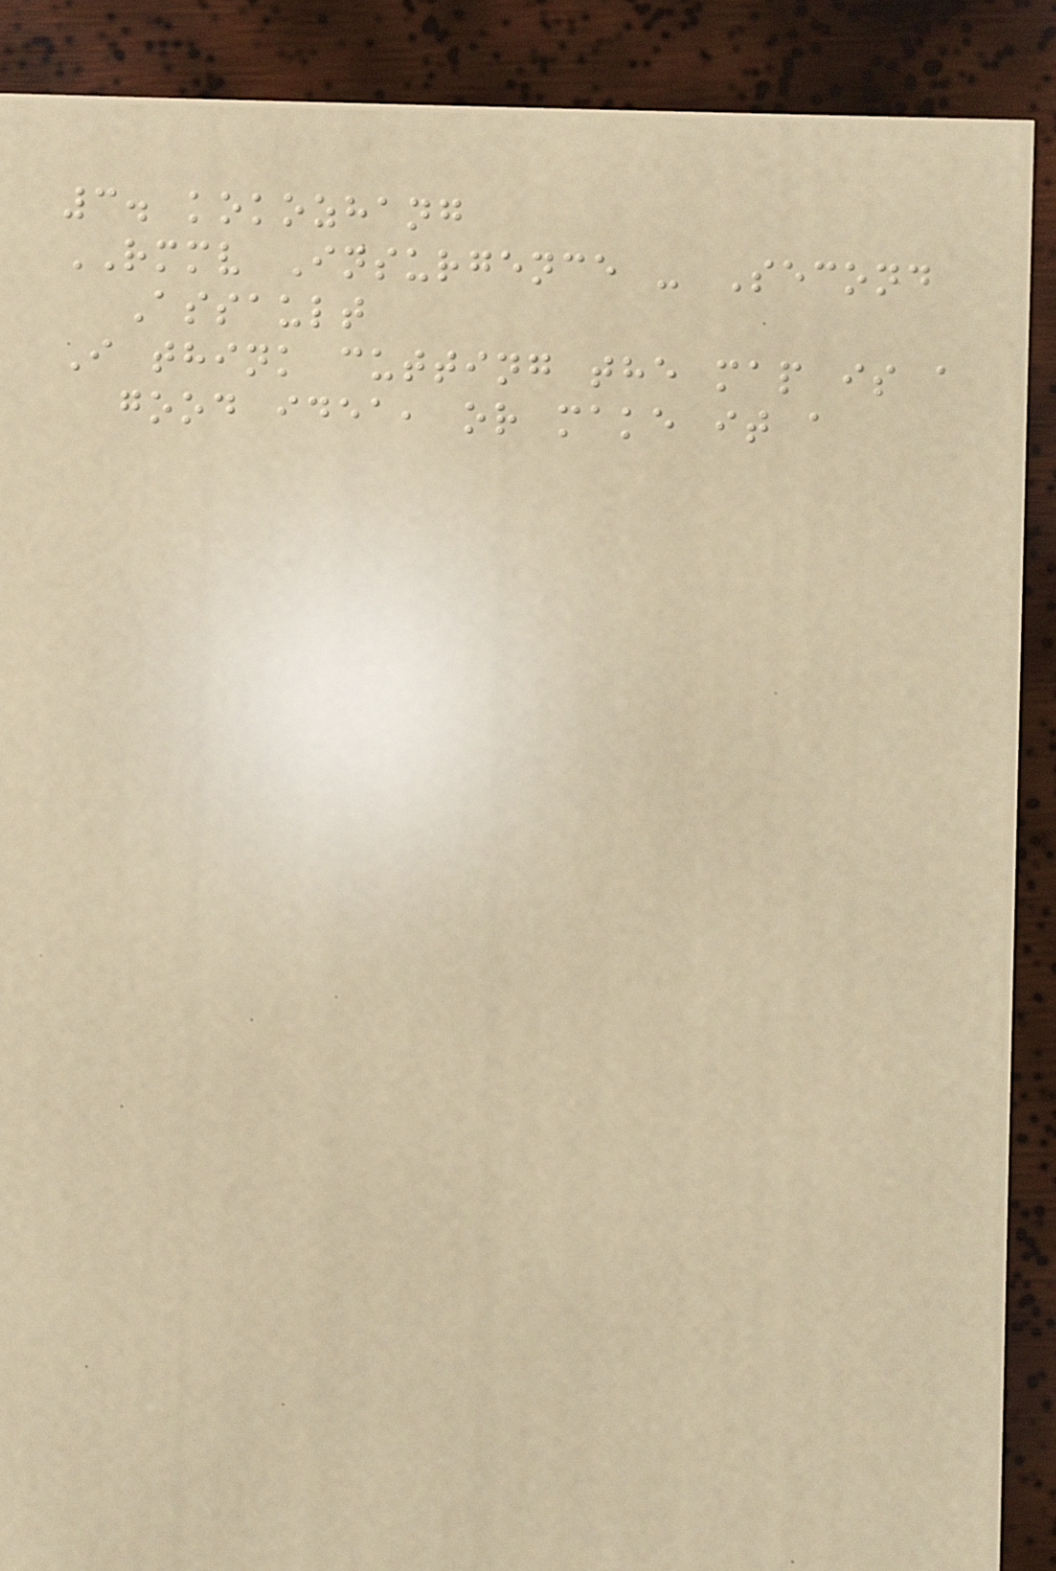3. kokozhang
RMMV Insurgence - Second
Assault
I think cutting the map is a
good idea, or make it a
